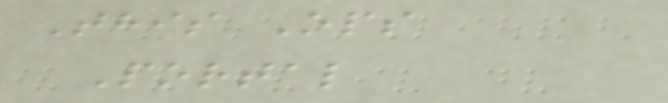This Ops
Portal
